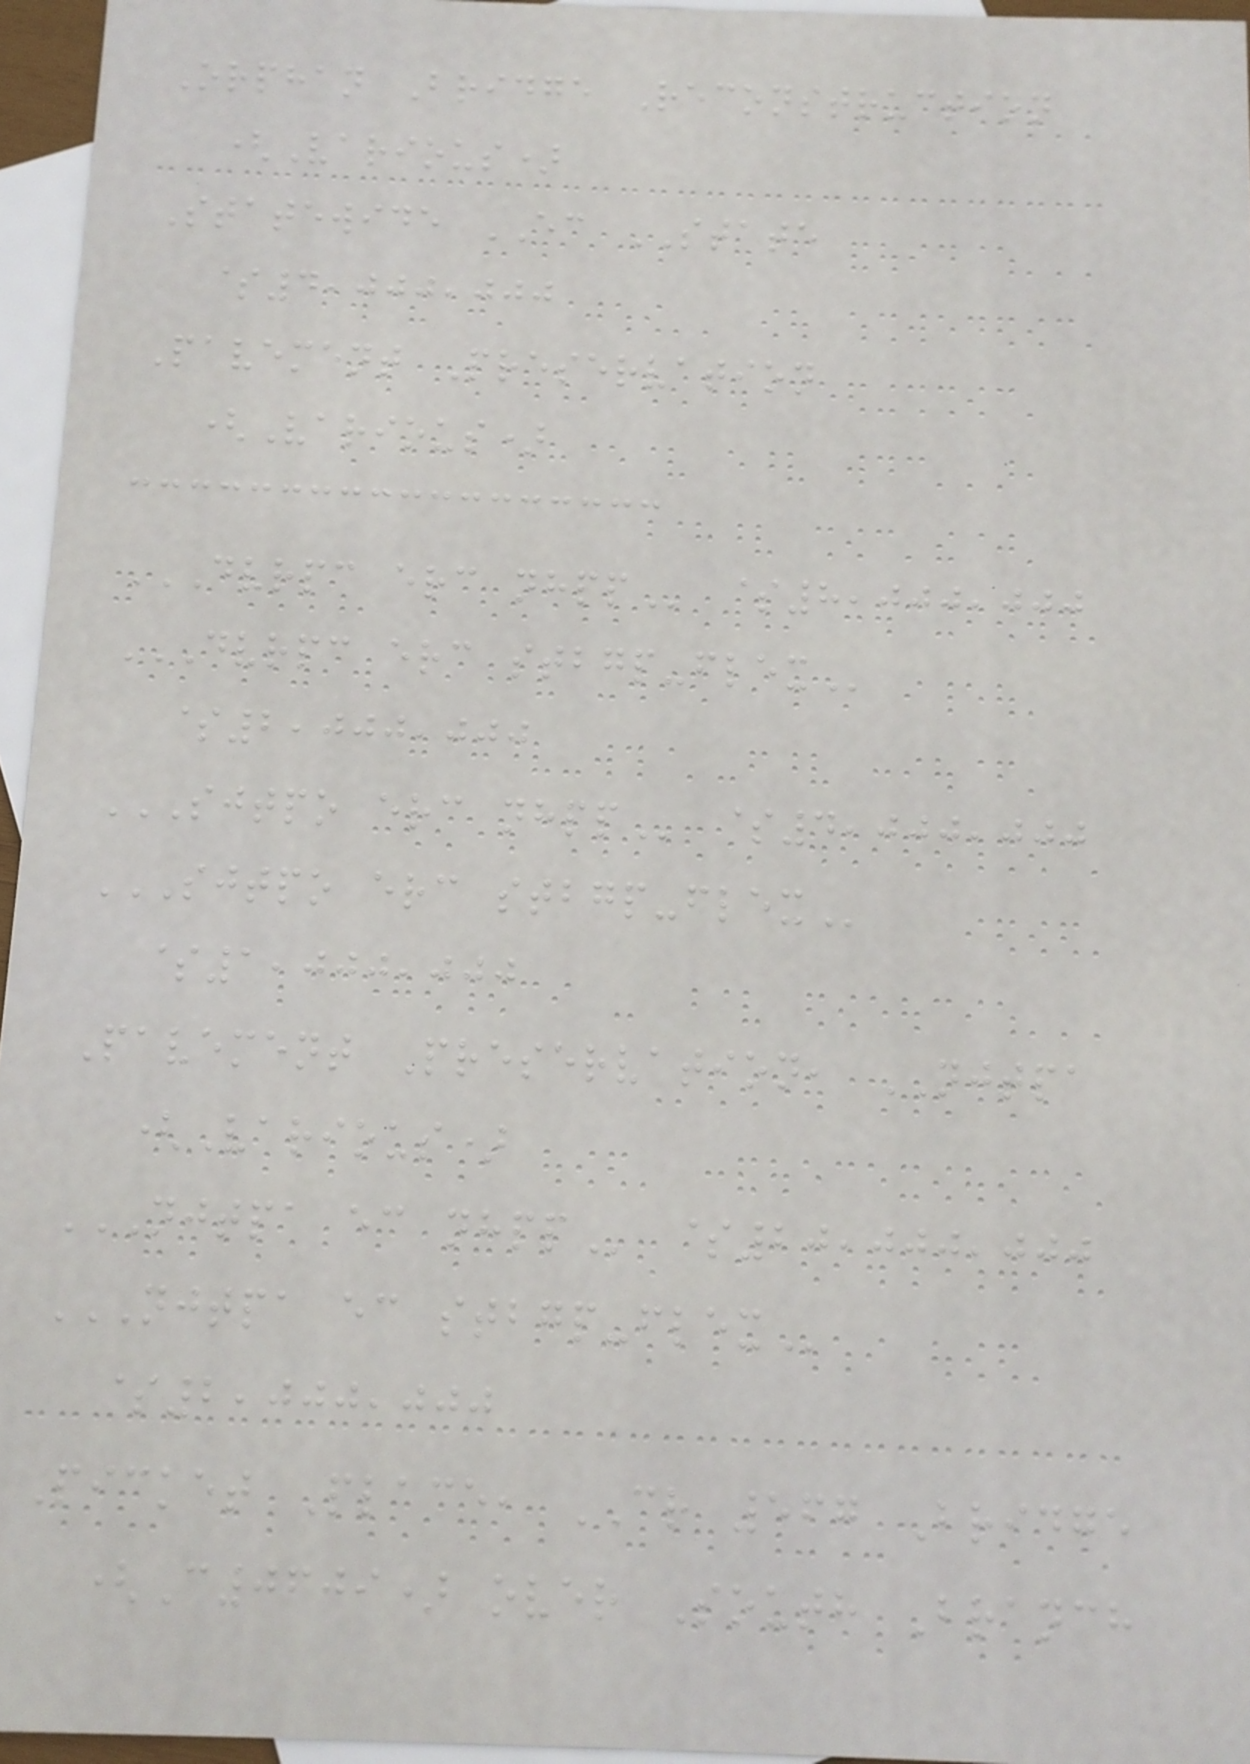Orphan Bridge Reconstruction
(Various)
Statewide EC STATE
$4,000,000
Pavement Preservation
(Various)
DVRPC ERC NHPP $8,000,000
DVRPC ERC STBGP-FLEX
$2,000,000
SJTPO ERC NHPP $4,000,000
SJTPO ERC STBGP-FLEX
$1,000,000
Pavement Preservation, NJTPA
(Various)
NJTPA EC NHPP $20,000,000
NJTPA EC STBGP-FLEX
$2,000,000
Picket Place, CR 567 Bridge
(C0609) over South Branch
